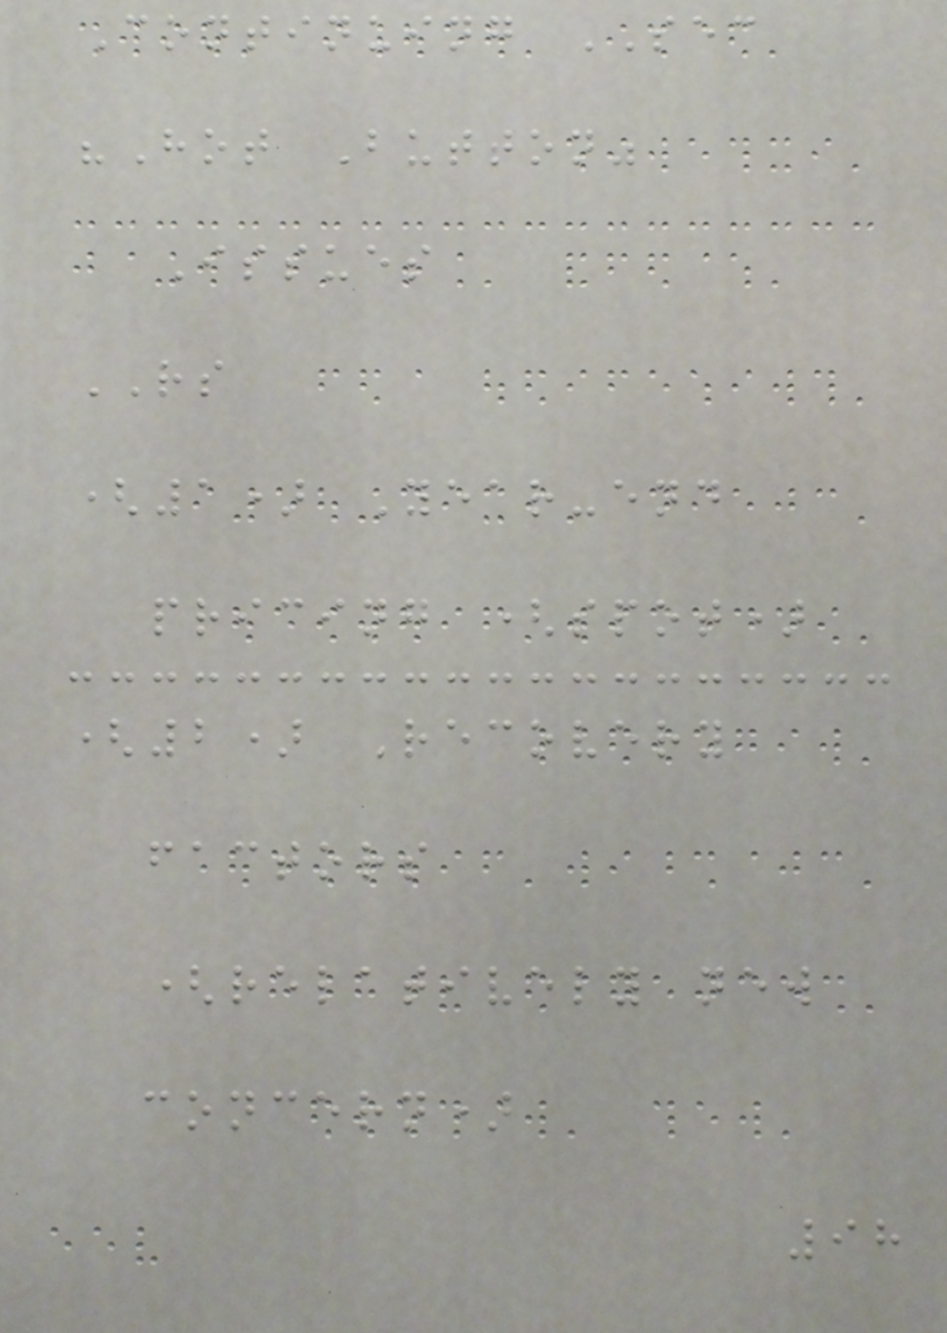Continuing SEC
"Hot Button"
Issues
RS
(1) Year-end
pricing (spot)
(2) Recovery
factors
(relatively new
concern)
98
